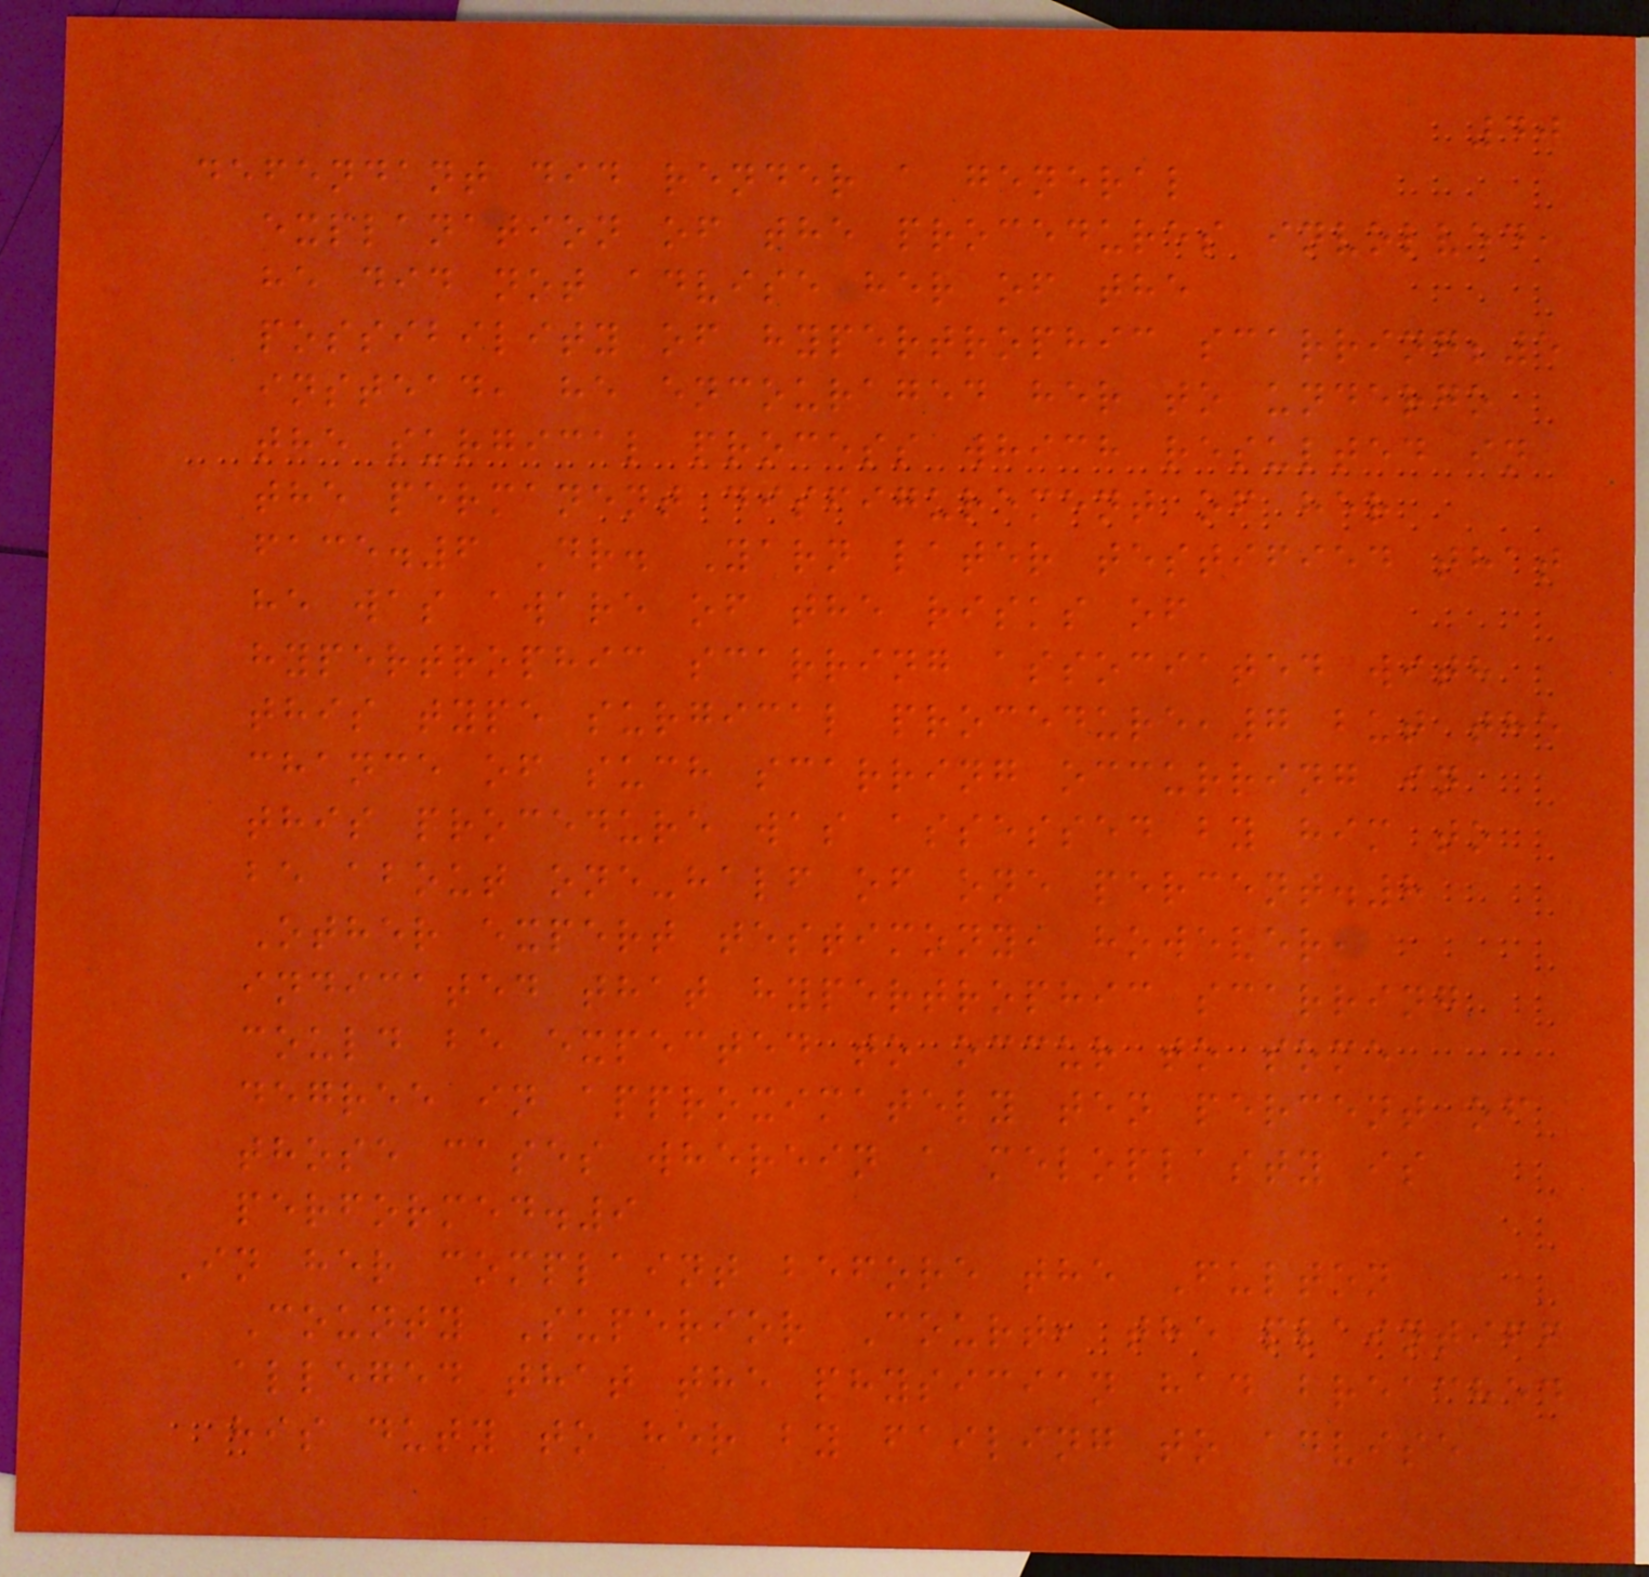40
defendant did render a general
explanation of the procedures involved,
he did not advise her of the
possibility of hypertrophic scarring;5
instead, he encouraged her to undergo
the surgical process which resulted in
the permanent disfigurement of her
face.6 Dr. Yarn later testified that
he was aware of the risks of
hypertrophic scarring associated with
this type surgical procedure,7 but the
chance of such scarring occurring in
this procedure was assessed by him to
be about one-half of one percent.8
Other expert testimony, however,
indicated that hypertrophic scarring
could be expected to occur to some
degree in approximately ten percent of
those cases wherein a meloplasty is
performed.9
In her complaint before the Fulton
County Superior Court, the plaintiff
alleged that the physician had breached
his duty to her by failing to advise
